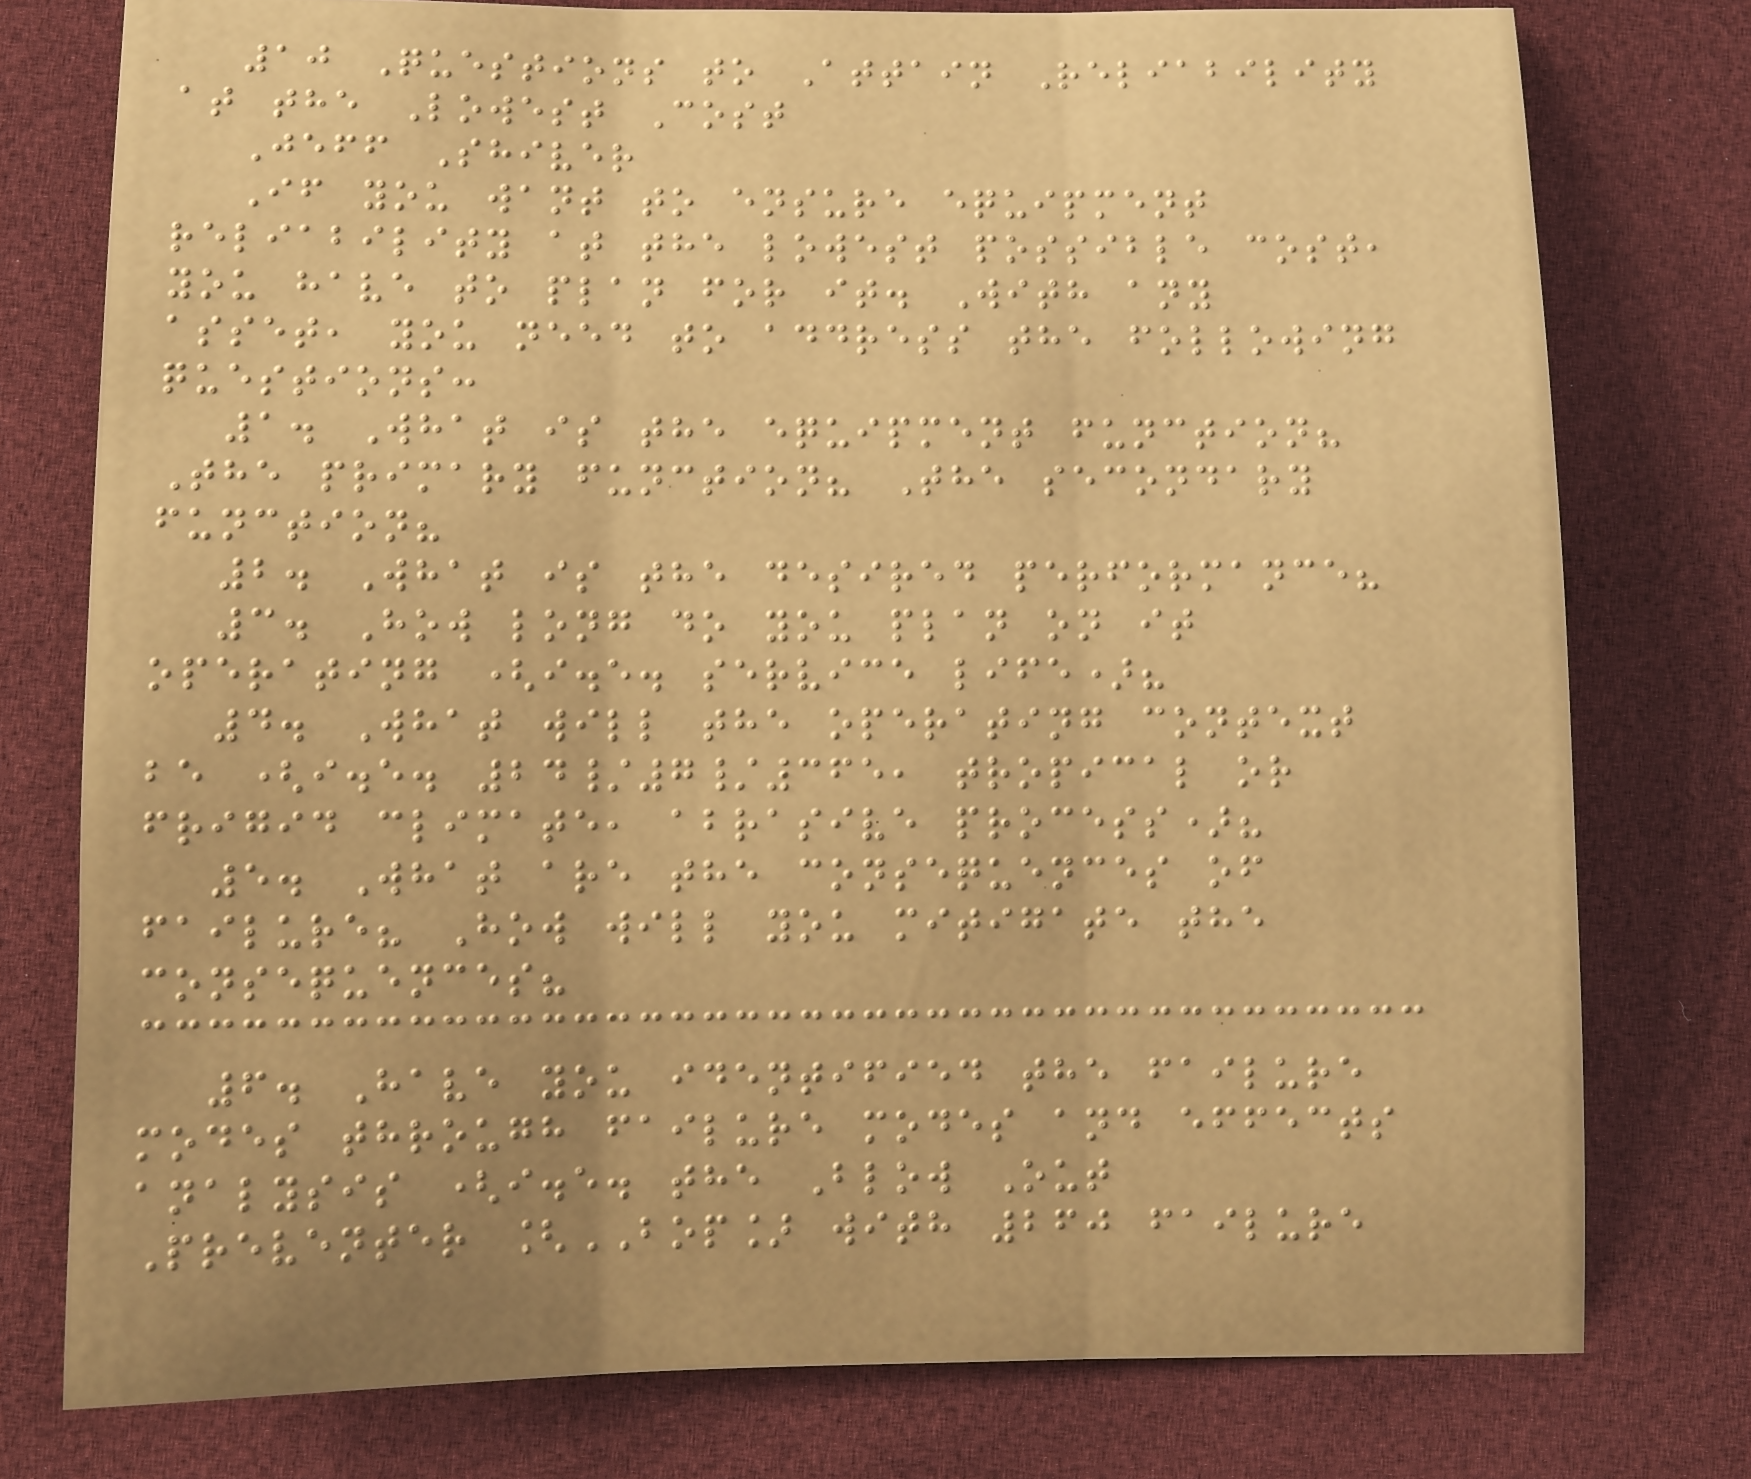10 Questions to Attain Reliability
at the Lowest Cost
Jeff Shiver
If you want to ensure equipment
reliability at the lowest possible cost,
you have to plan for it. With any
asset, you need to address the following
questions:
1. What is the equipment function?
The primary function? The secondary
function?
2. What is the desired performance?
3. How long do you plan on it
operating (i.e. service life)?
4. What will the operating context
be (i.e. 24/7/365, tropical or
frigid climate, abrasive process)?
5. What are the consequences of
failure? How will you mitigate the
consequences?
6. Have you identified the failure
modes through failure modes and effects
analysis (i.e. the Blow Out
Preventer [BOP] with 260 failure
